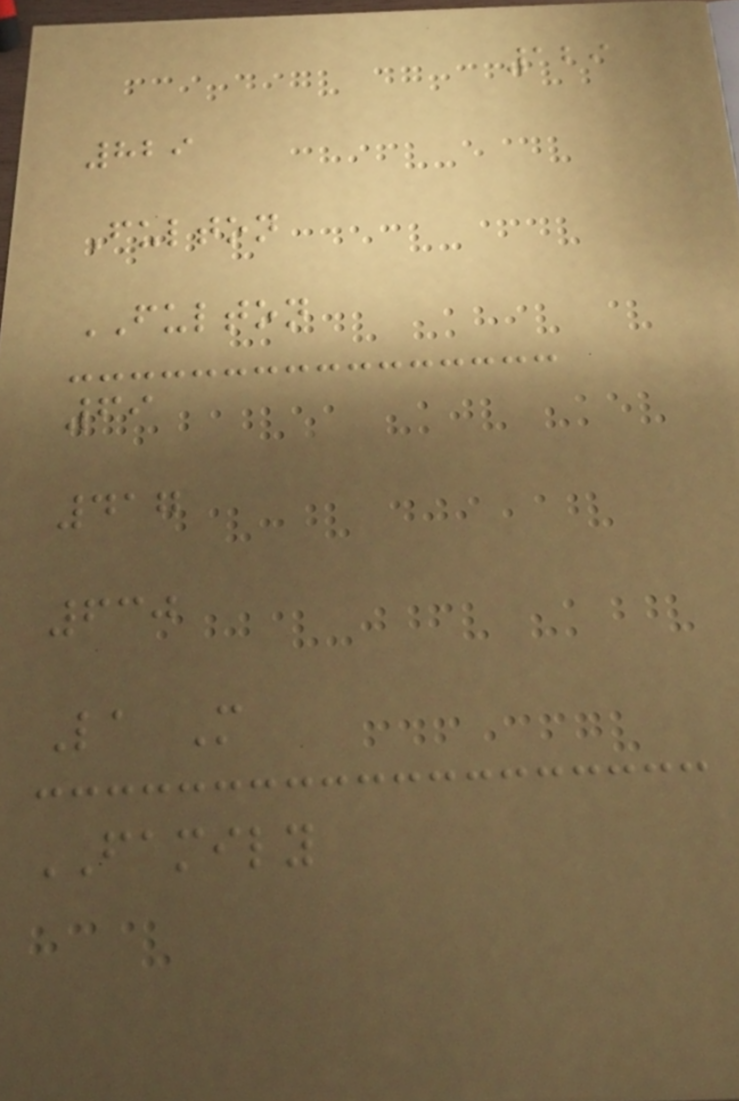129
829
Fulton
FULTON
69
417
630
La M
FAMILY
